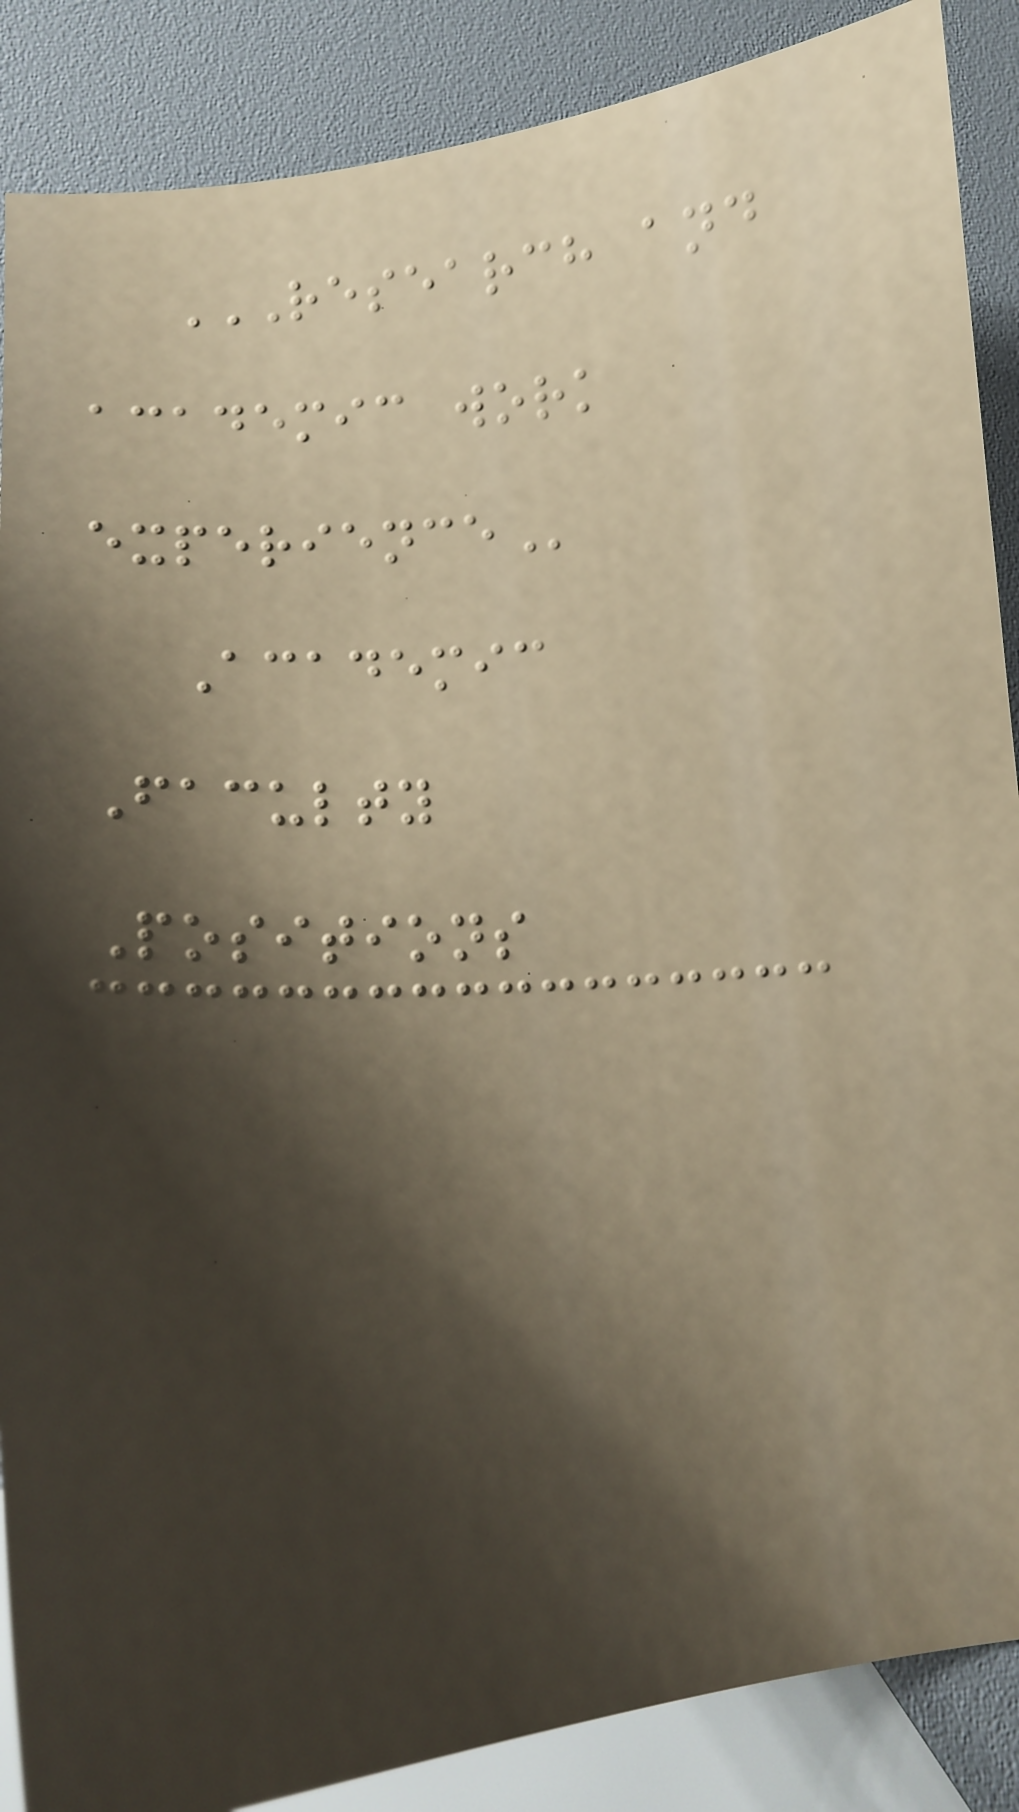RESEARCH AND
ACADEMIC WORK
EXPERIENCE
Academic
Faculty
Positions
